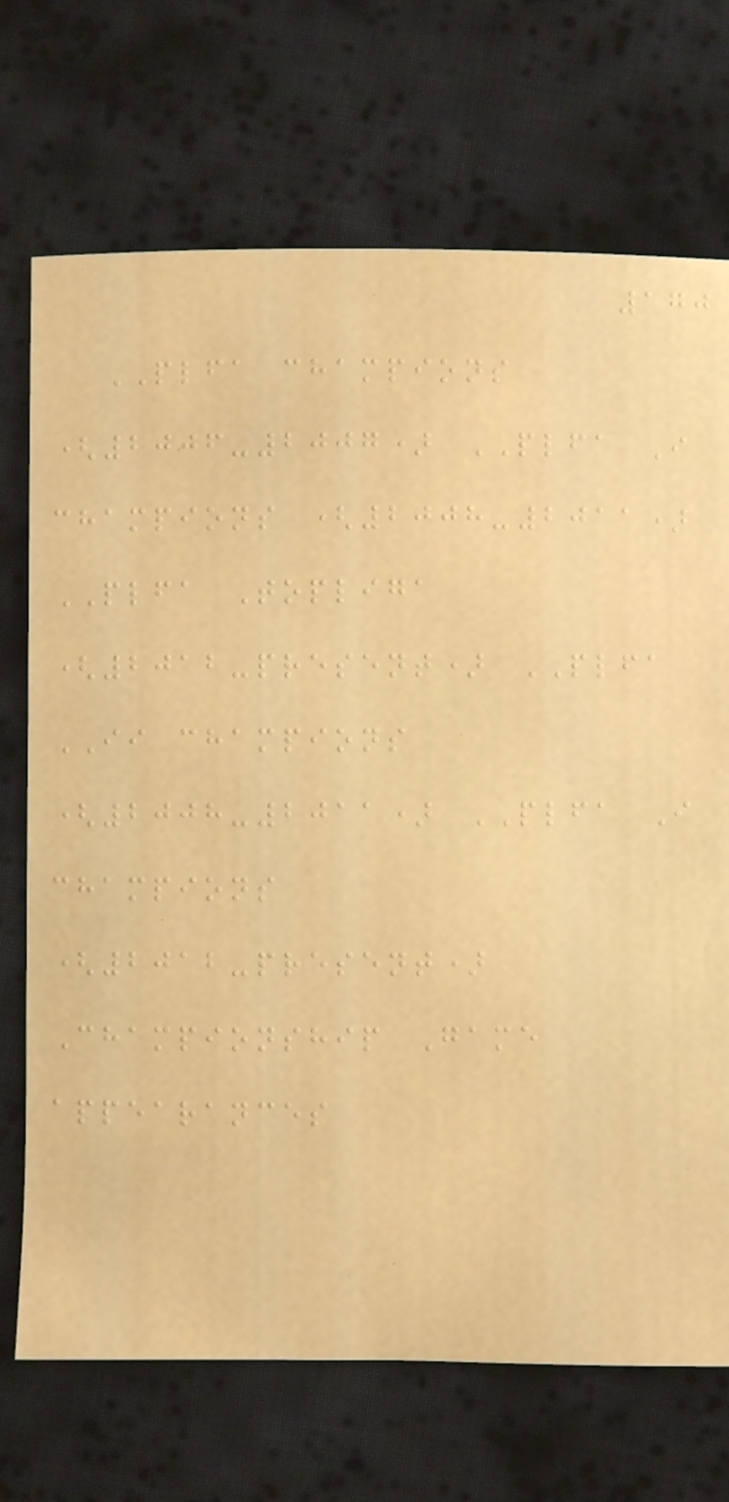170
PLFA champions
(2006-2007) PLFA I
champions (2008-2011)
PLFA Topliga
(2012-present) PLFA
II champions
(2008-2011) PLFA I
champions
(2012-present)
Championship Game
appearances
